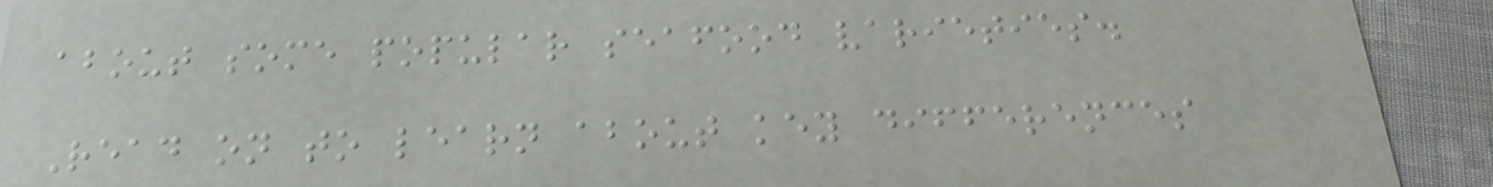about some popular seafood varieties.
Read on to learn about key differences
